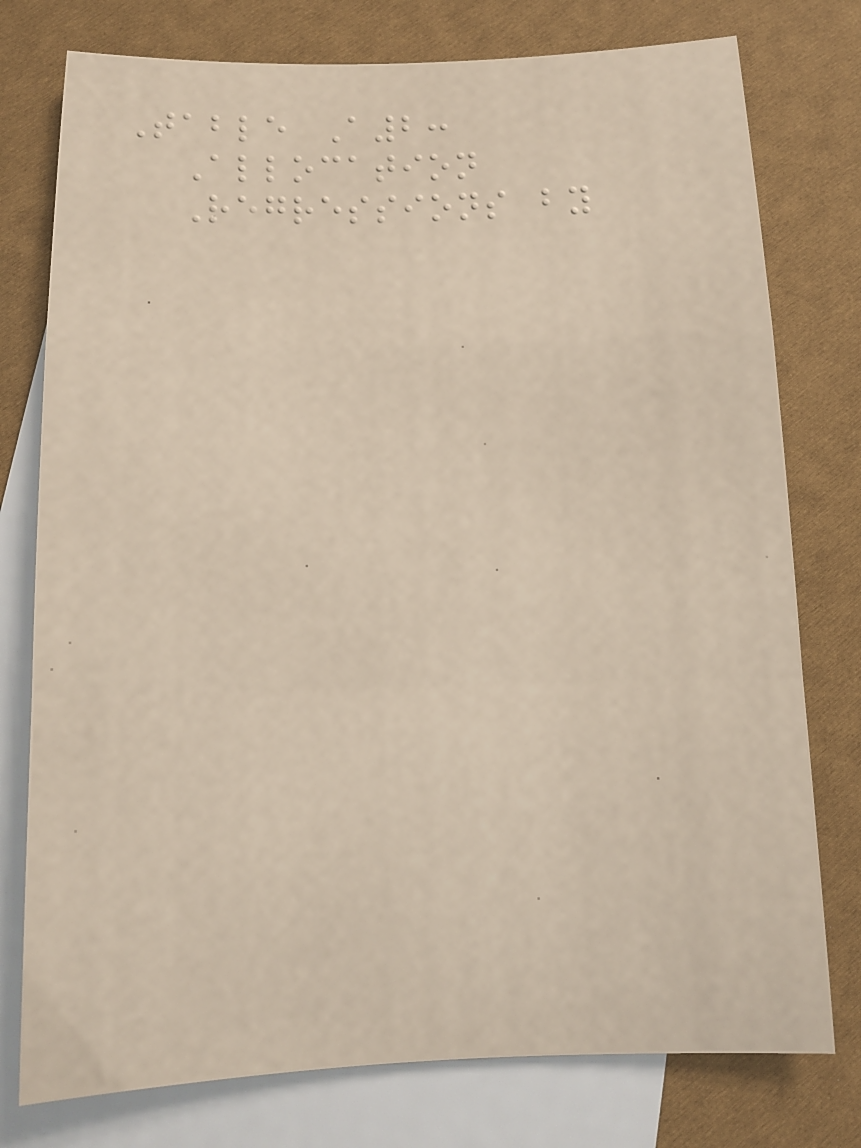Table A2:
Allocation
Regressions by
